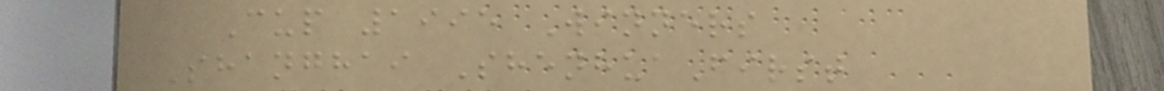Cup 1995 Winners
Shanghai ShenhuaFirst
